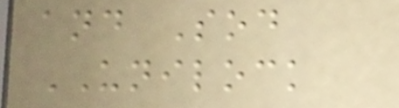and Sod
UNILOCK
